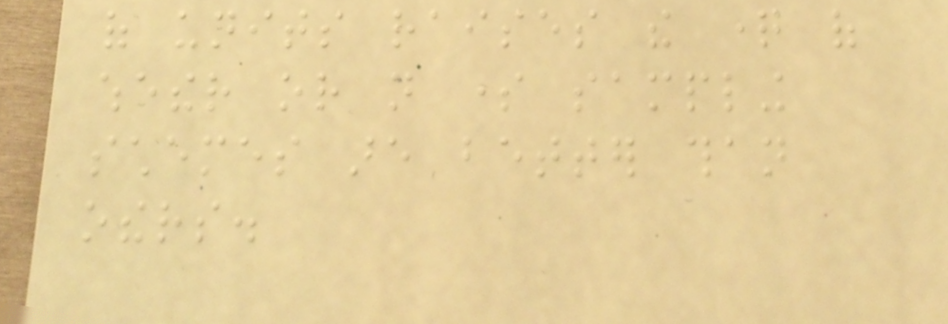of units raises the question of
whether or not some sampling
schemes are better than
others.
